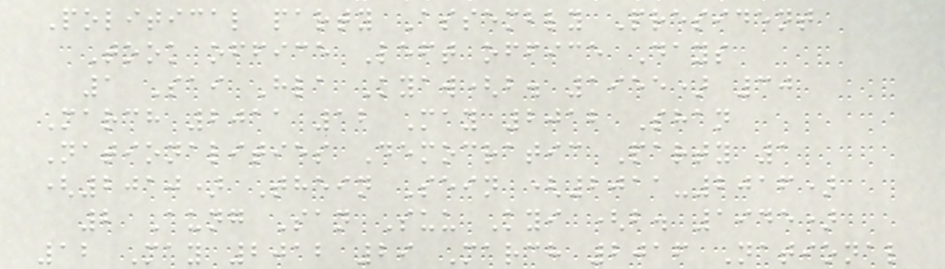Political party Assembly President
Took office Left office Days
1 Sai Hla Kyaw(b. 1955) 30
March 2011 12 May 2012 Shan
Nationalities Democratic Party 1
(2010) Thein Sein (2011-2016)
2 Aung San Suu Kyi (b. 1945)
12 May 2012 29 March 2016 National
